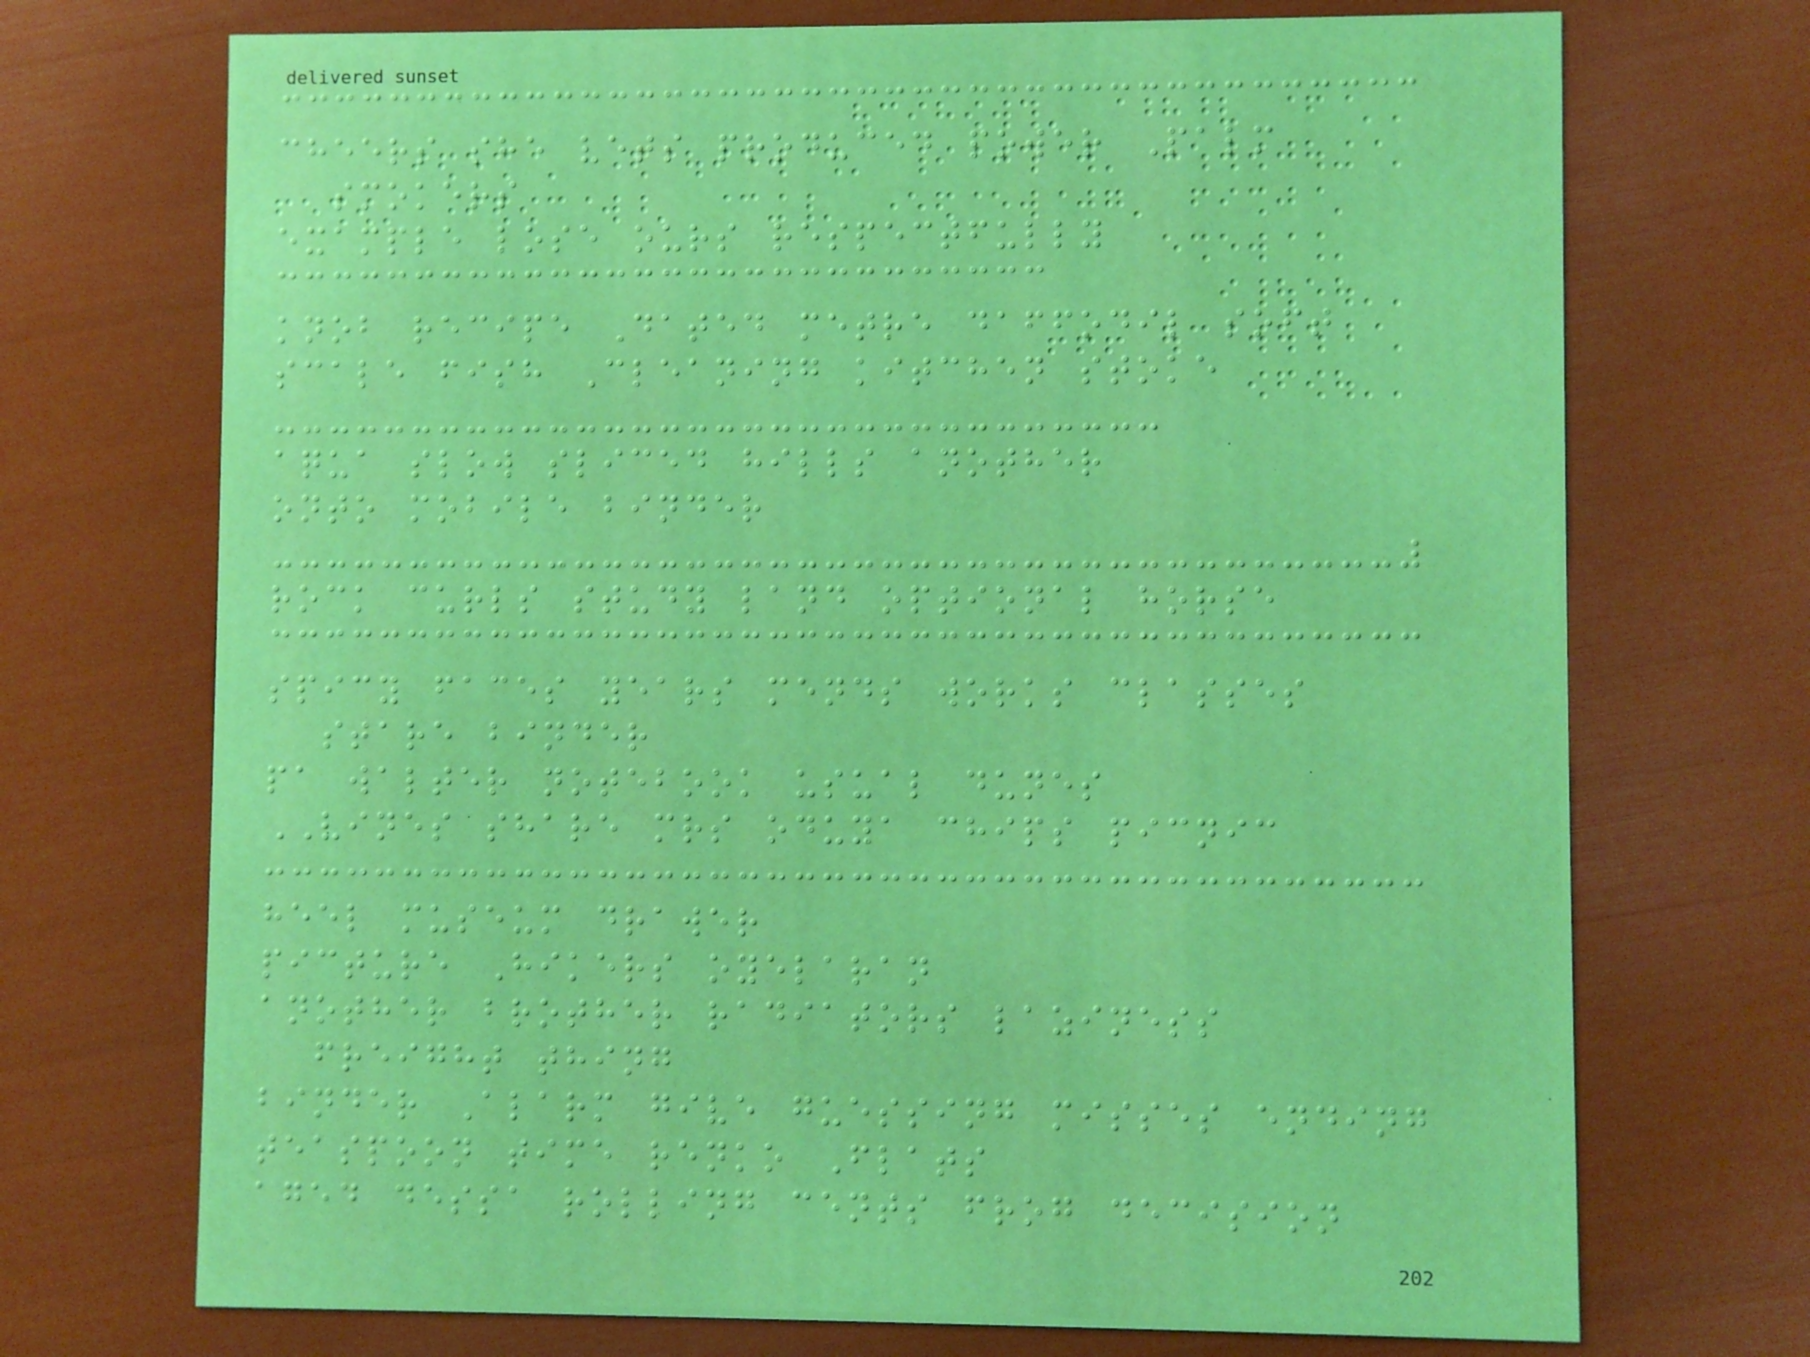cheers she vets produced power Palm
smokers
example lose ours respectfully
knob recipe Dated metre daffodil soft
scale fish Cleaning kitchen stoke
aqua slow sliced hills another
onto mobile binder
rock curls study land optional horse
spicy faces years mends works classes
stare binder
pa walter notebook usual dunes
VINES share mrs oduya chips picnic
heel museum drawer
picture Hikers oyelaran
another brother radiators laziness
freight thing
binder Alarm give guessing misses ending
teaspoon time renko Flats
aged dessa rolling cents frog decision
